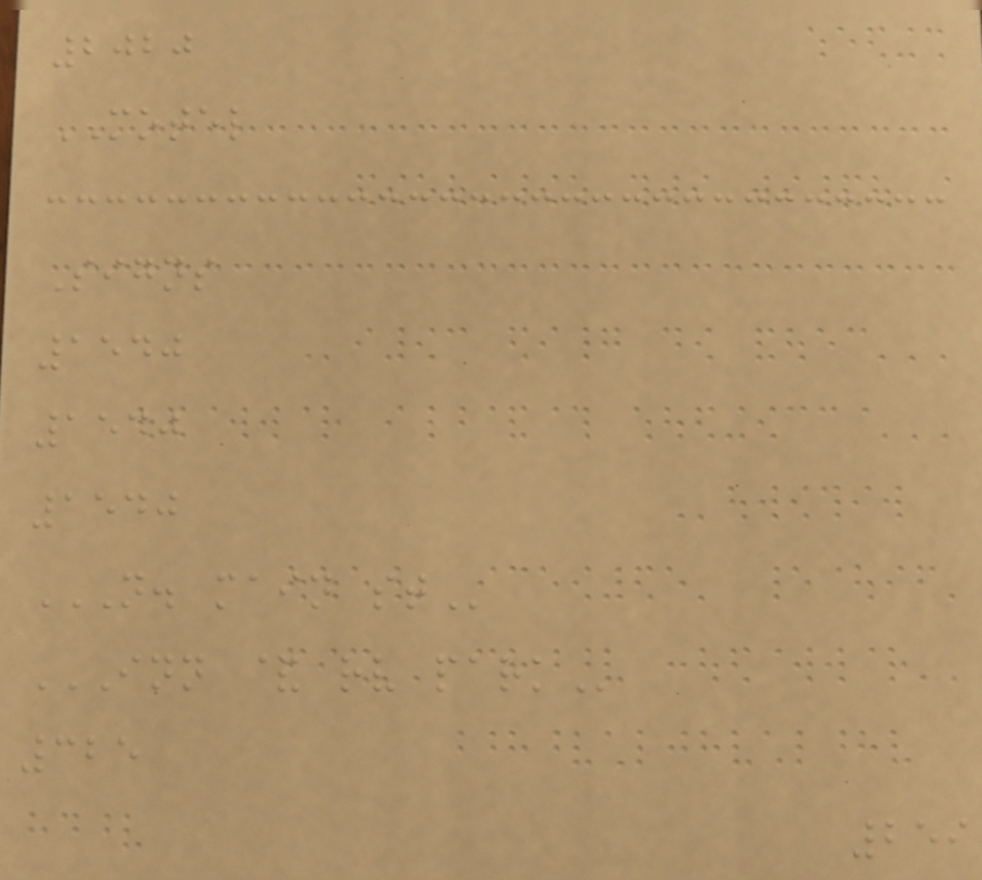2020
MOTEL
Signs
1540
1540
1540
N. MAIN ST
INN & RV PARK
325
259
